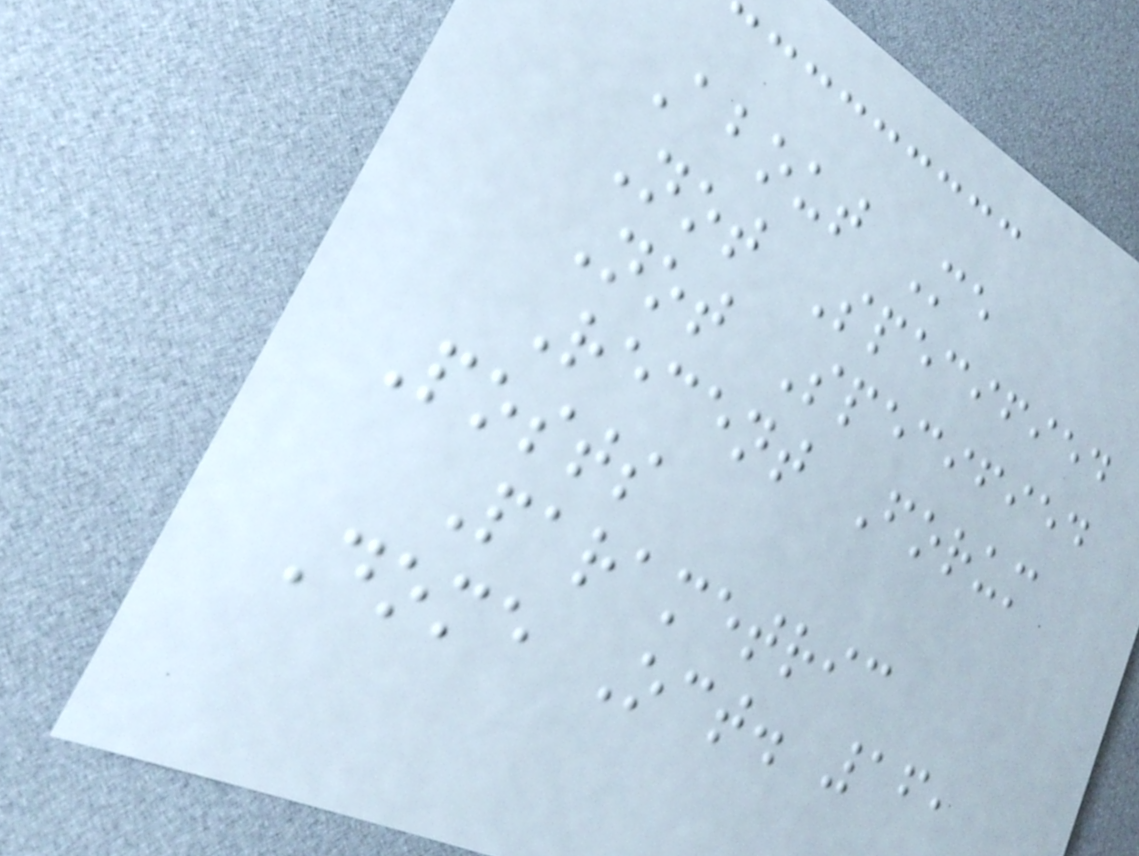About Me
Not Specified
Not Specified
Recent Forum
Posts
Parametric
Dome Oct. 16,
